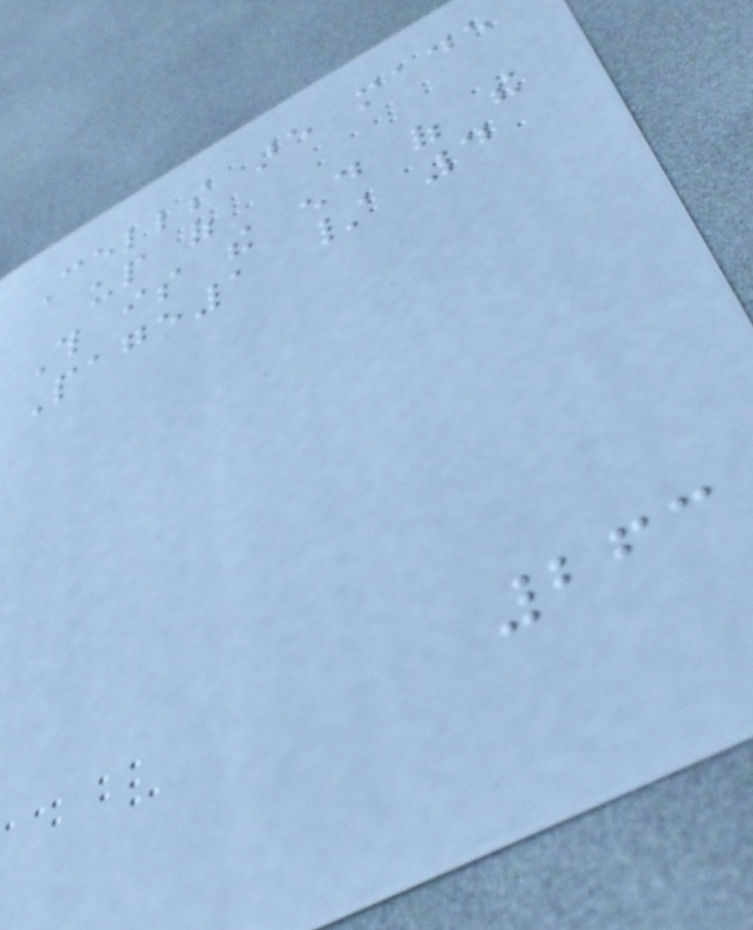Cells are made
up of
This is the end of the
Page1 / 4
263
